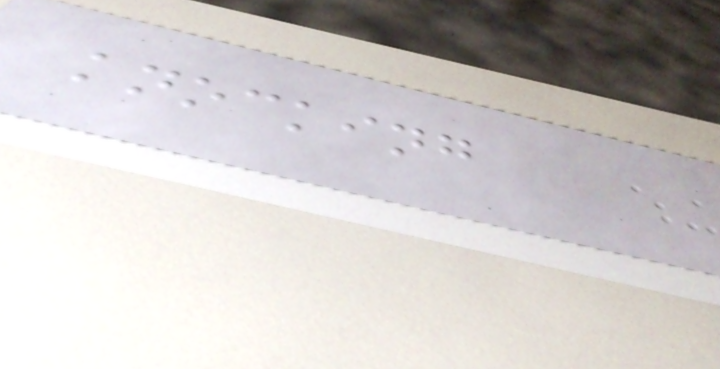knocking
